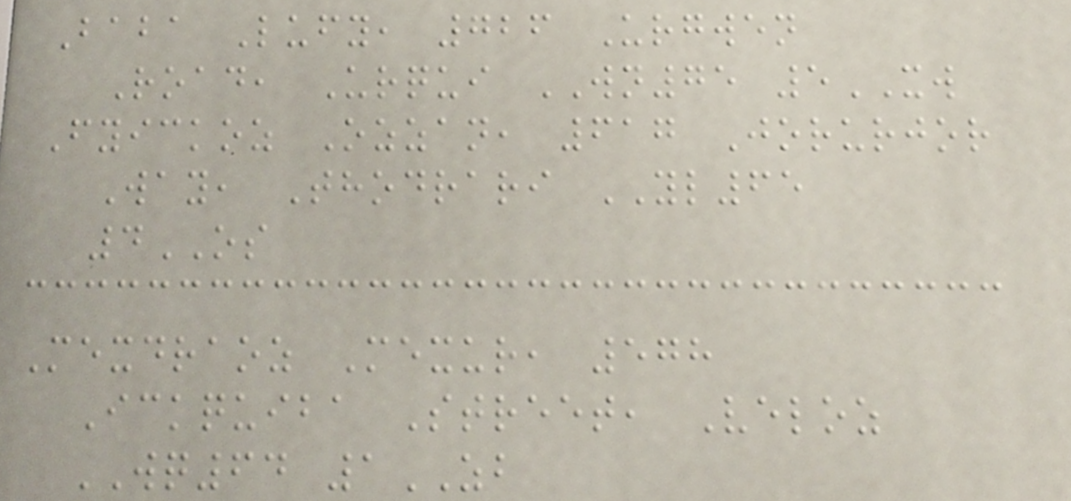Baba Lufy, 726 Urgwen
Road, Urqui WN75 5XW
Fyickoz Ozzan, 617 Jorurjor
Way, Thodrari YL65
4OS
Mexdraoz Mexur, 578
Ickquiba Street, Veloz
WQ64 1ZB
